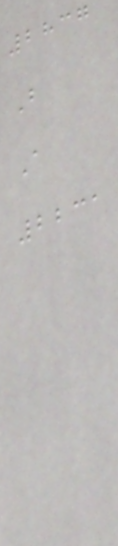2837
B
A
2231
